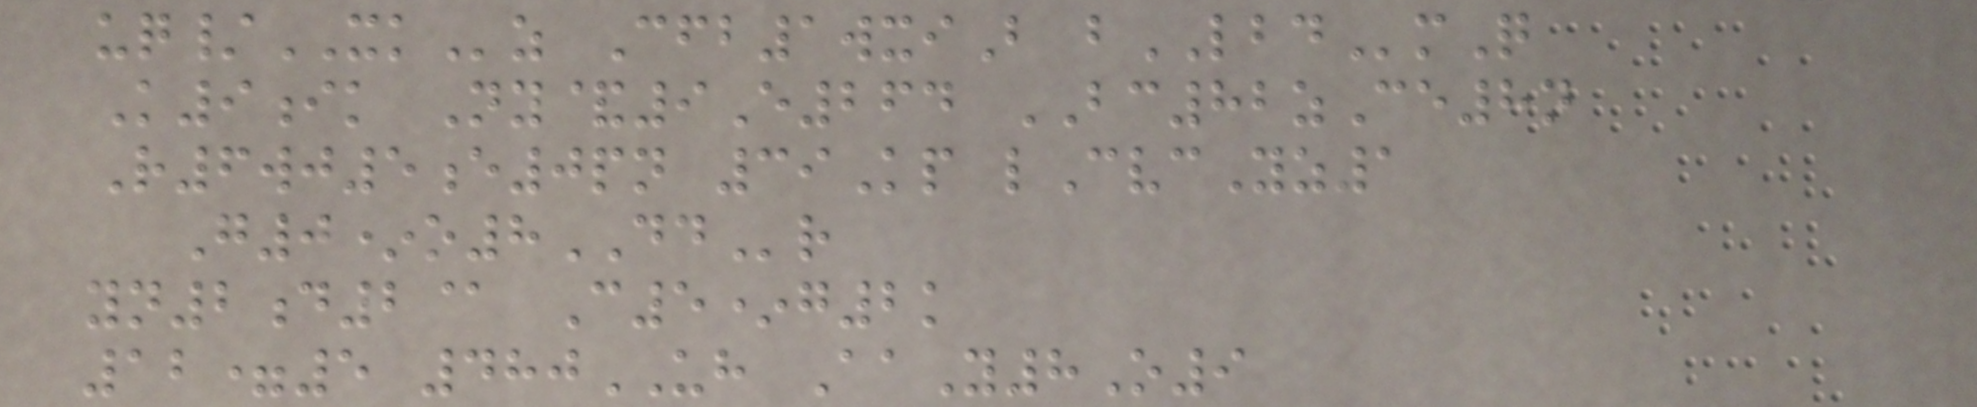uq/XKz Cfb1wxiB bLBDmQ
K9ik Ny&9E264 BC82zCe8n
R6wj5e0pn 39Kp lCvcYz1
G0*o8DDr
yn2d2@ C5*g2k
12=5 480UH AaY8O9
